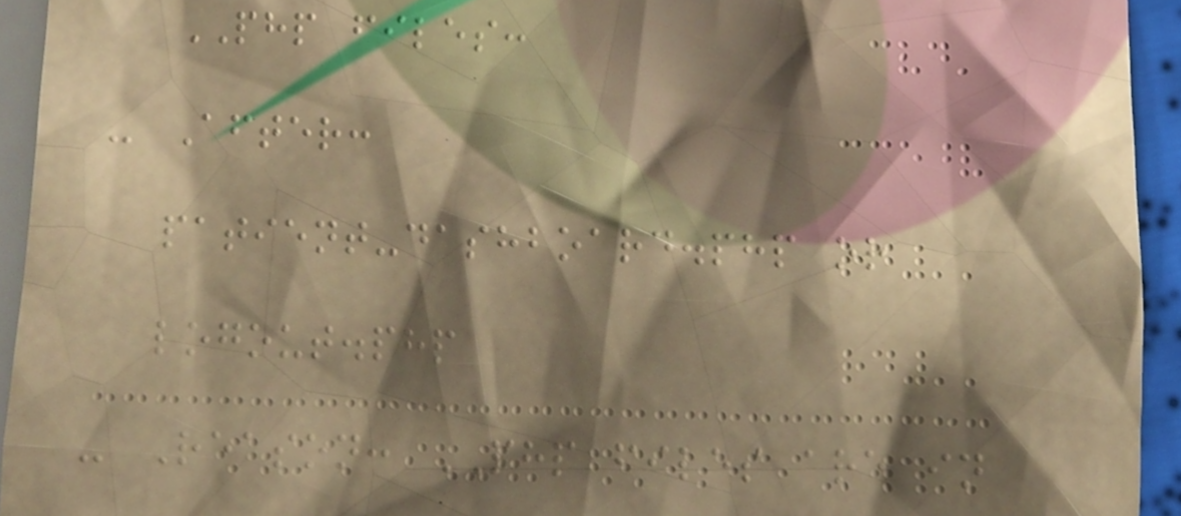PHP files:
- After:
patient-dashboard.php or
logout.php
- Reason: PHP files are in
